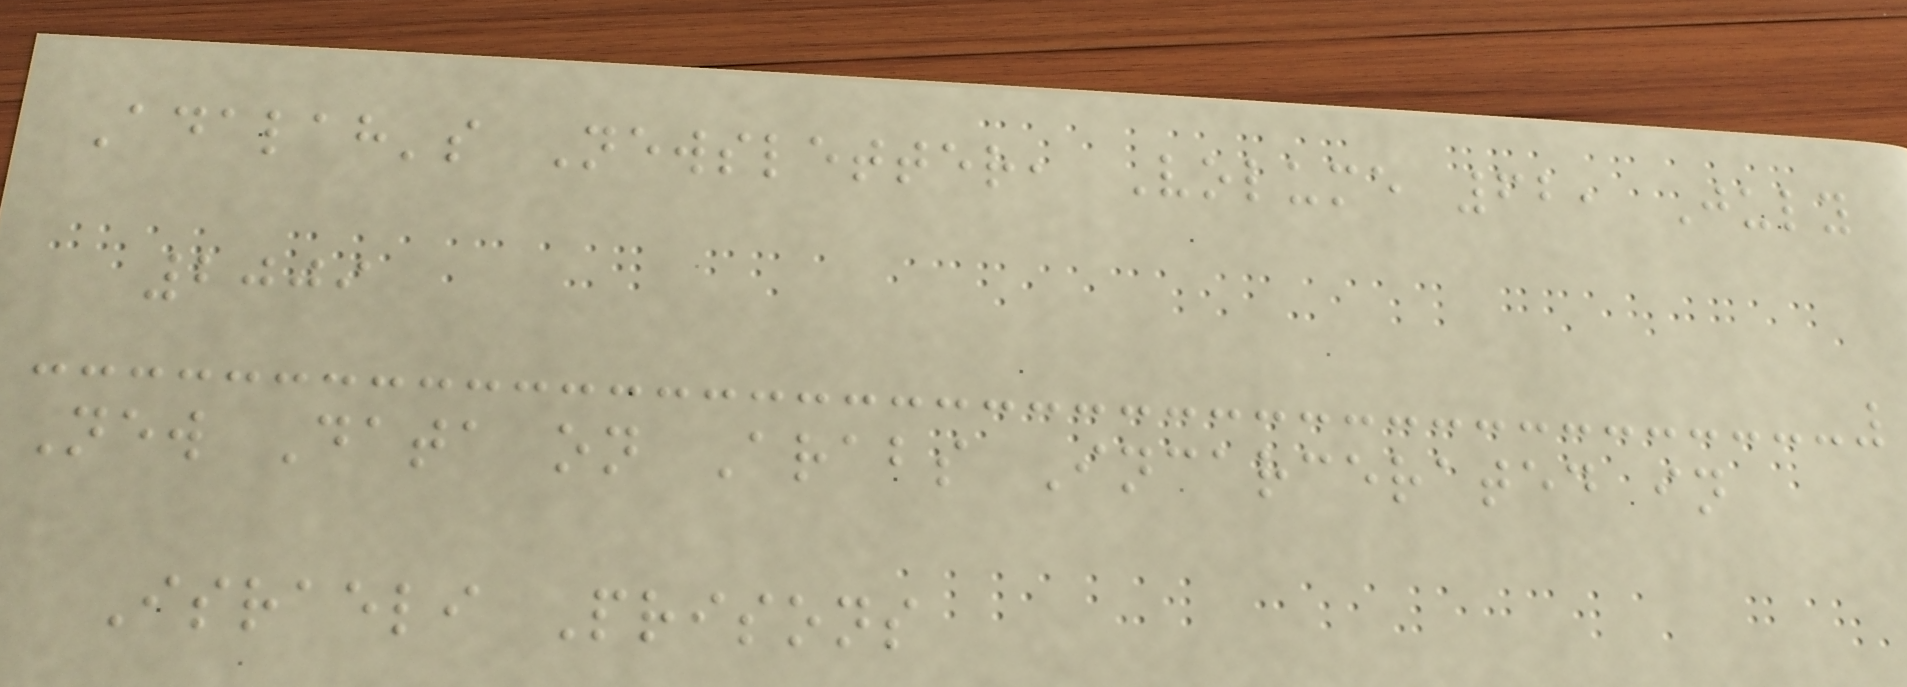Adalah's Newsletter, Volume 62, July
2009
New Data on Arabs Incarcerated in
Israeli Prisons
